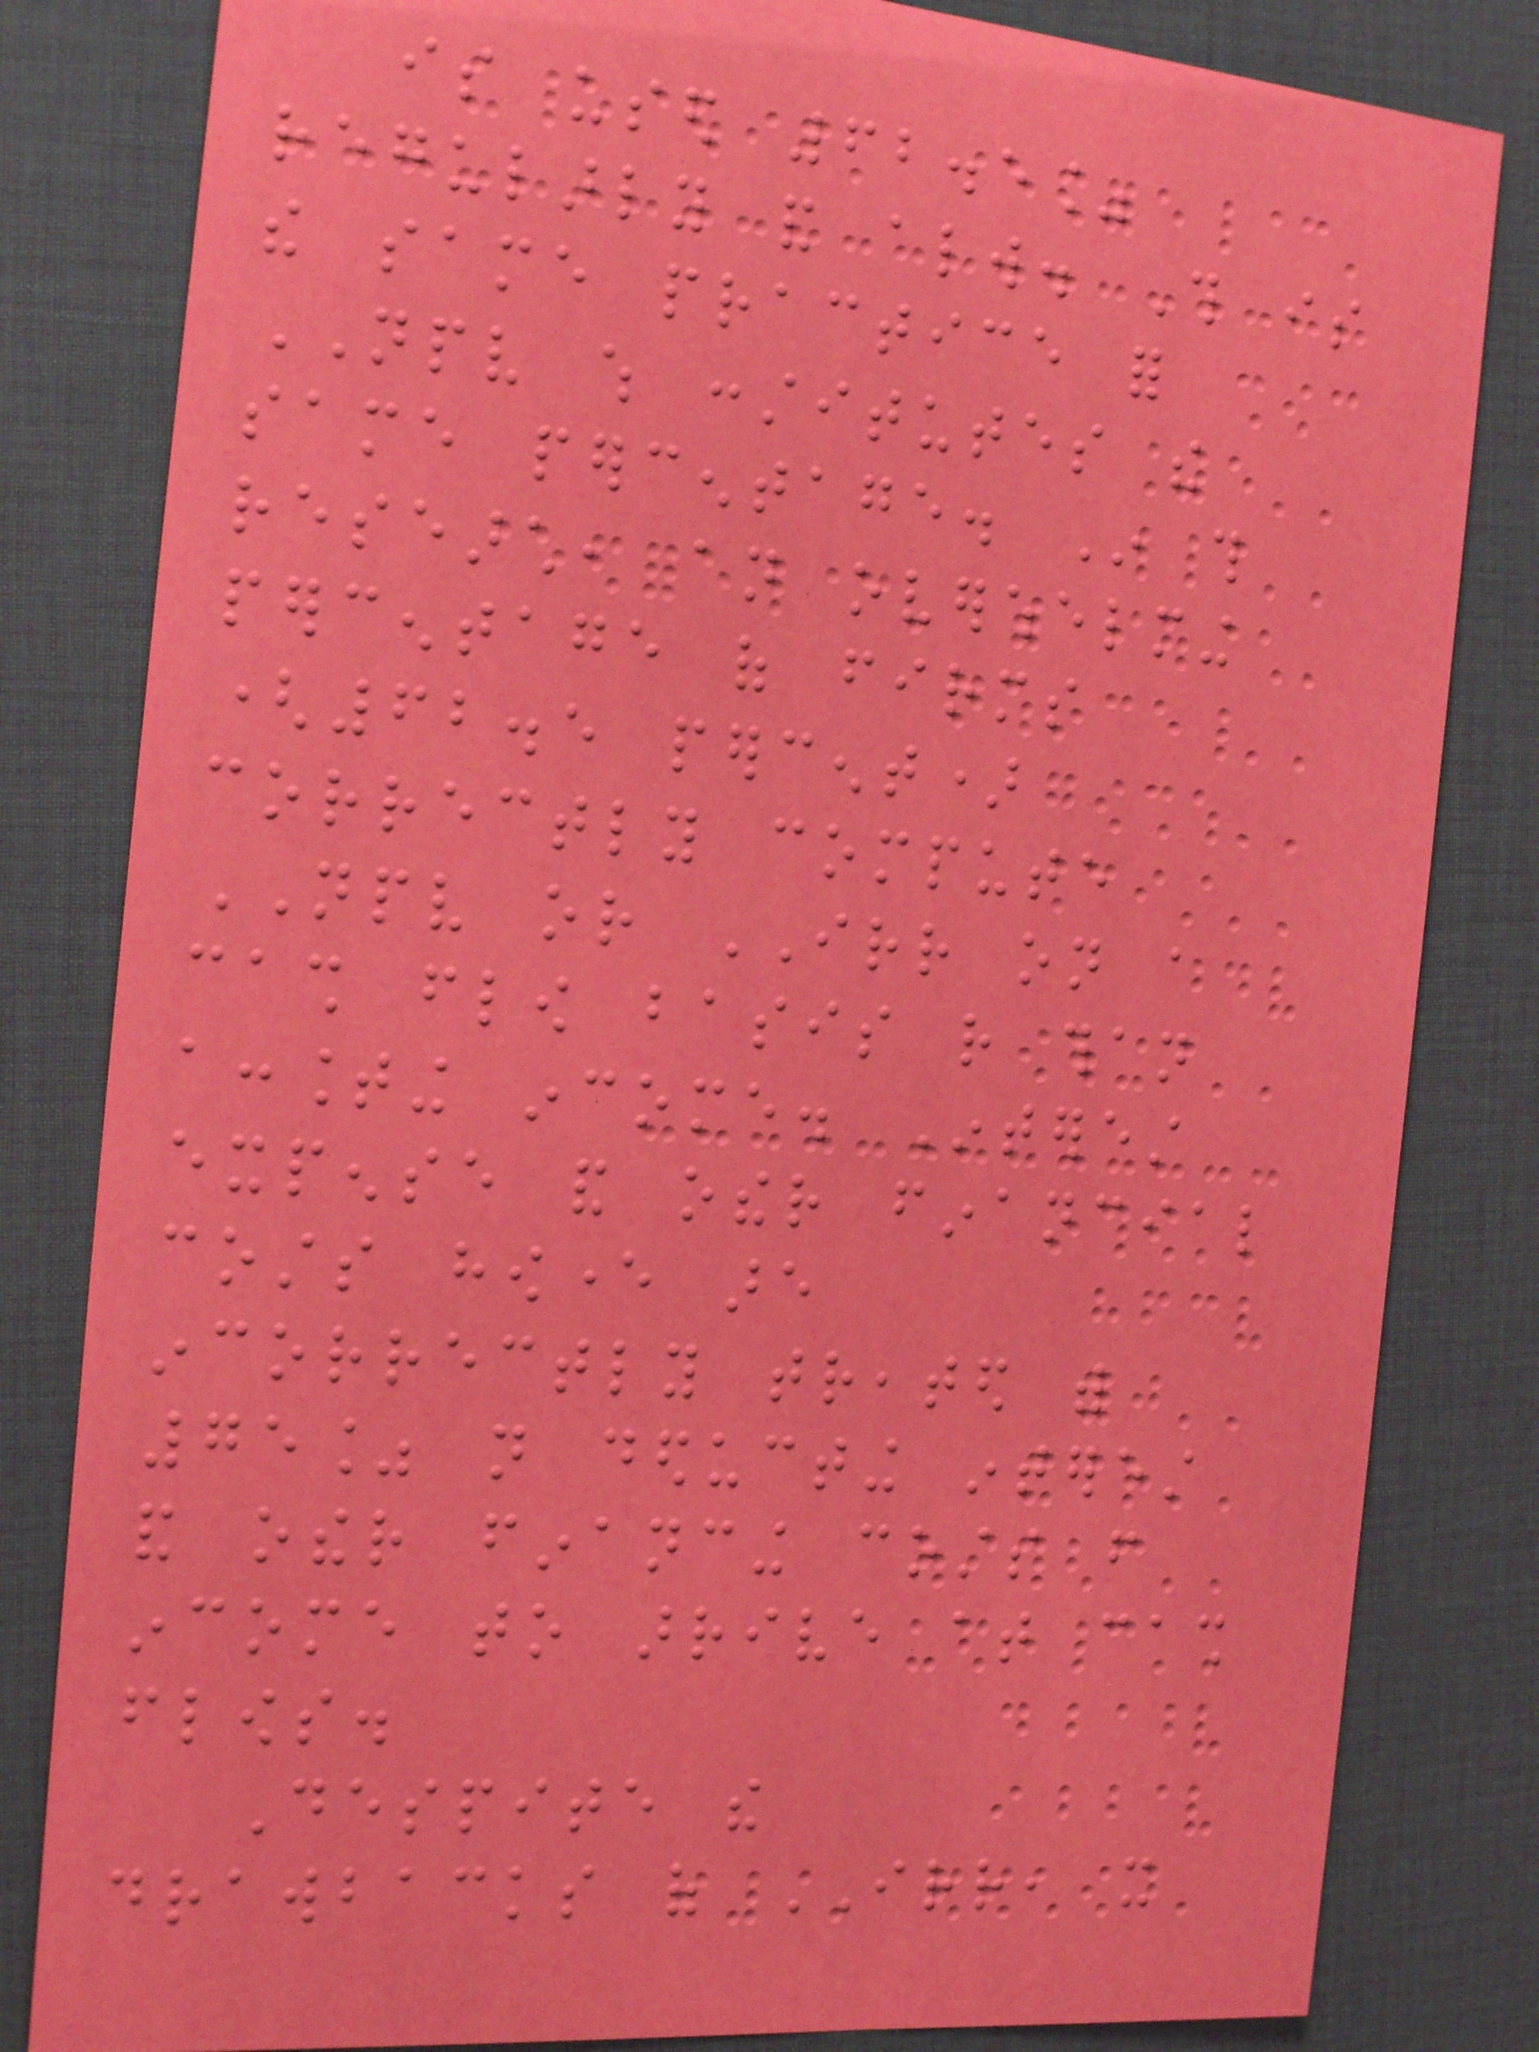is used 62.5%
regularly and always. This is
the same practice for
NPV which constitutes the
same percentage. In this
research, an overwhelming
percentage of firms
(62.5 percent)
correctly compute
NPV or IRR on a
cash flow basis rather than
accounting income. Interest
expense and other financial
costs however are
incorrectly treated with
75% not deducting interest
and other financing costs from
income to arrive at cash
flows.
Despite the
drawbacks of IRR, it
